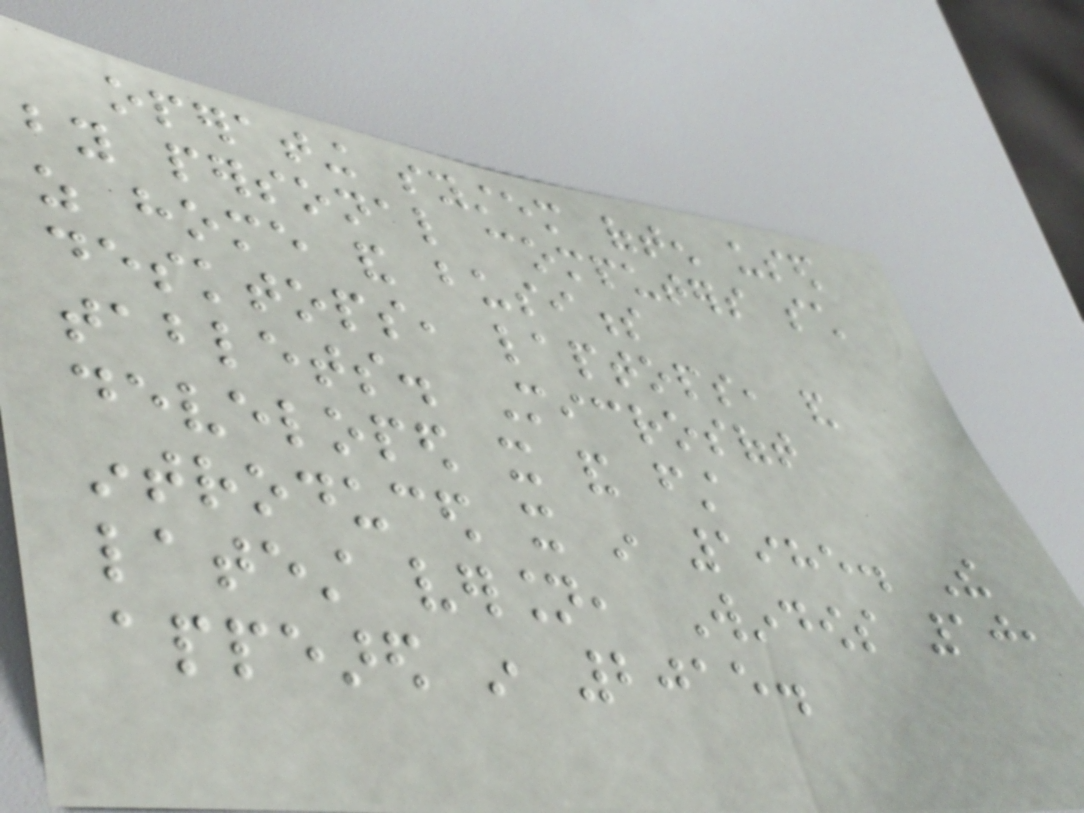operating system often used
by personal computers such
as home and business
desktops, laptops, and
tablets. Microsoft
developed it and first
introduced it in 1985. The
latest version, Windows 10,
appeared in 2015.
